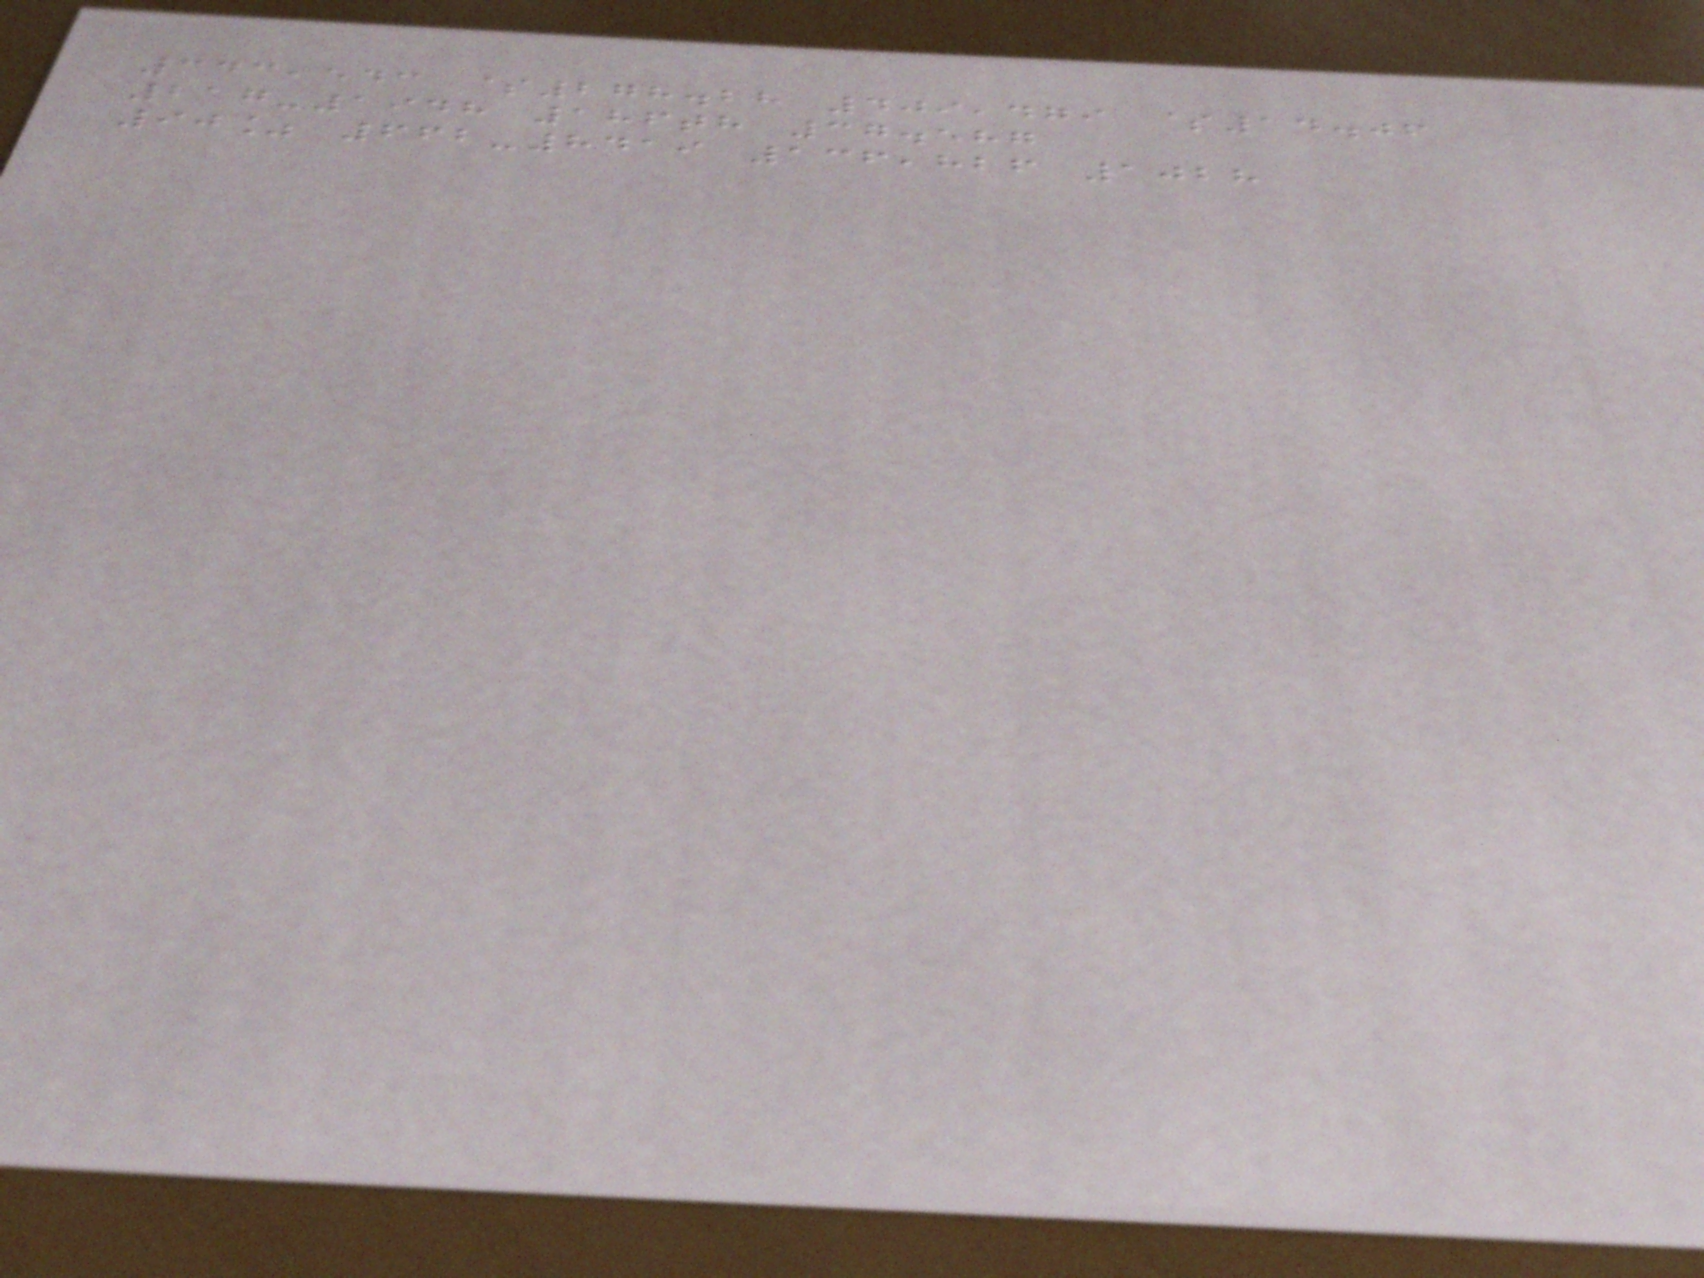343,543 $278.28 409,479 $14.06
217-1948 186th 37.587
90% 662-8419 136,826 1028
